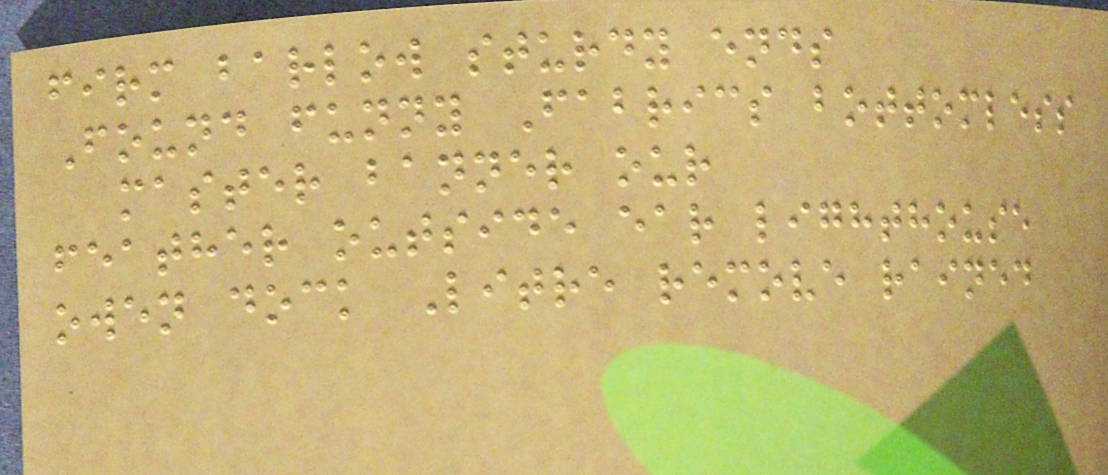firm barlow sturdy ends
Found funny Fabrics bottomless
master banner our
feather outside ear lighthouse
owen dock Litre remove rained
